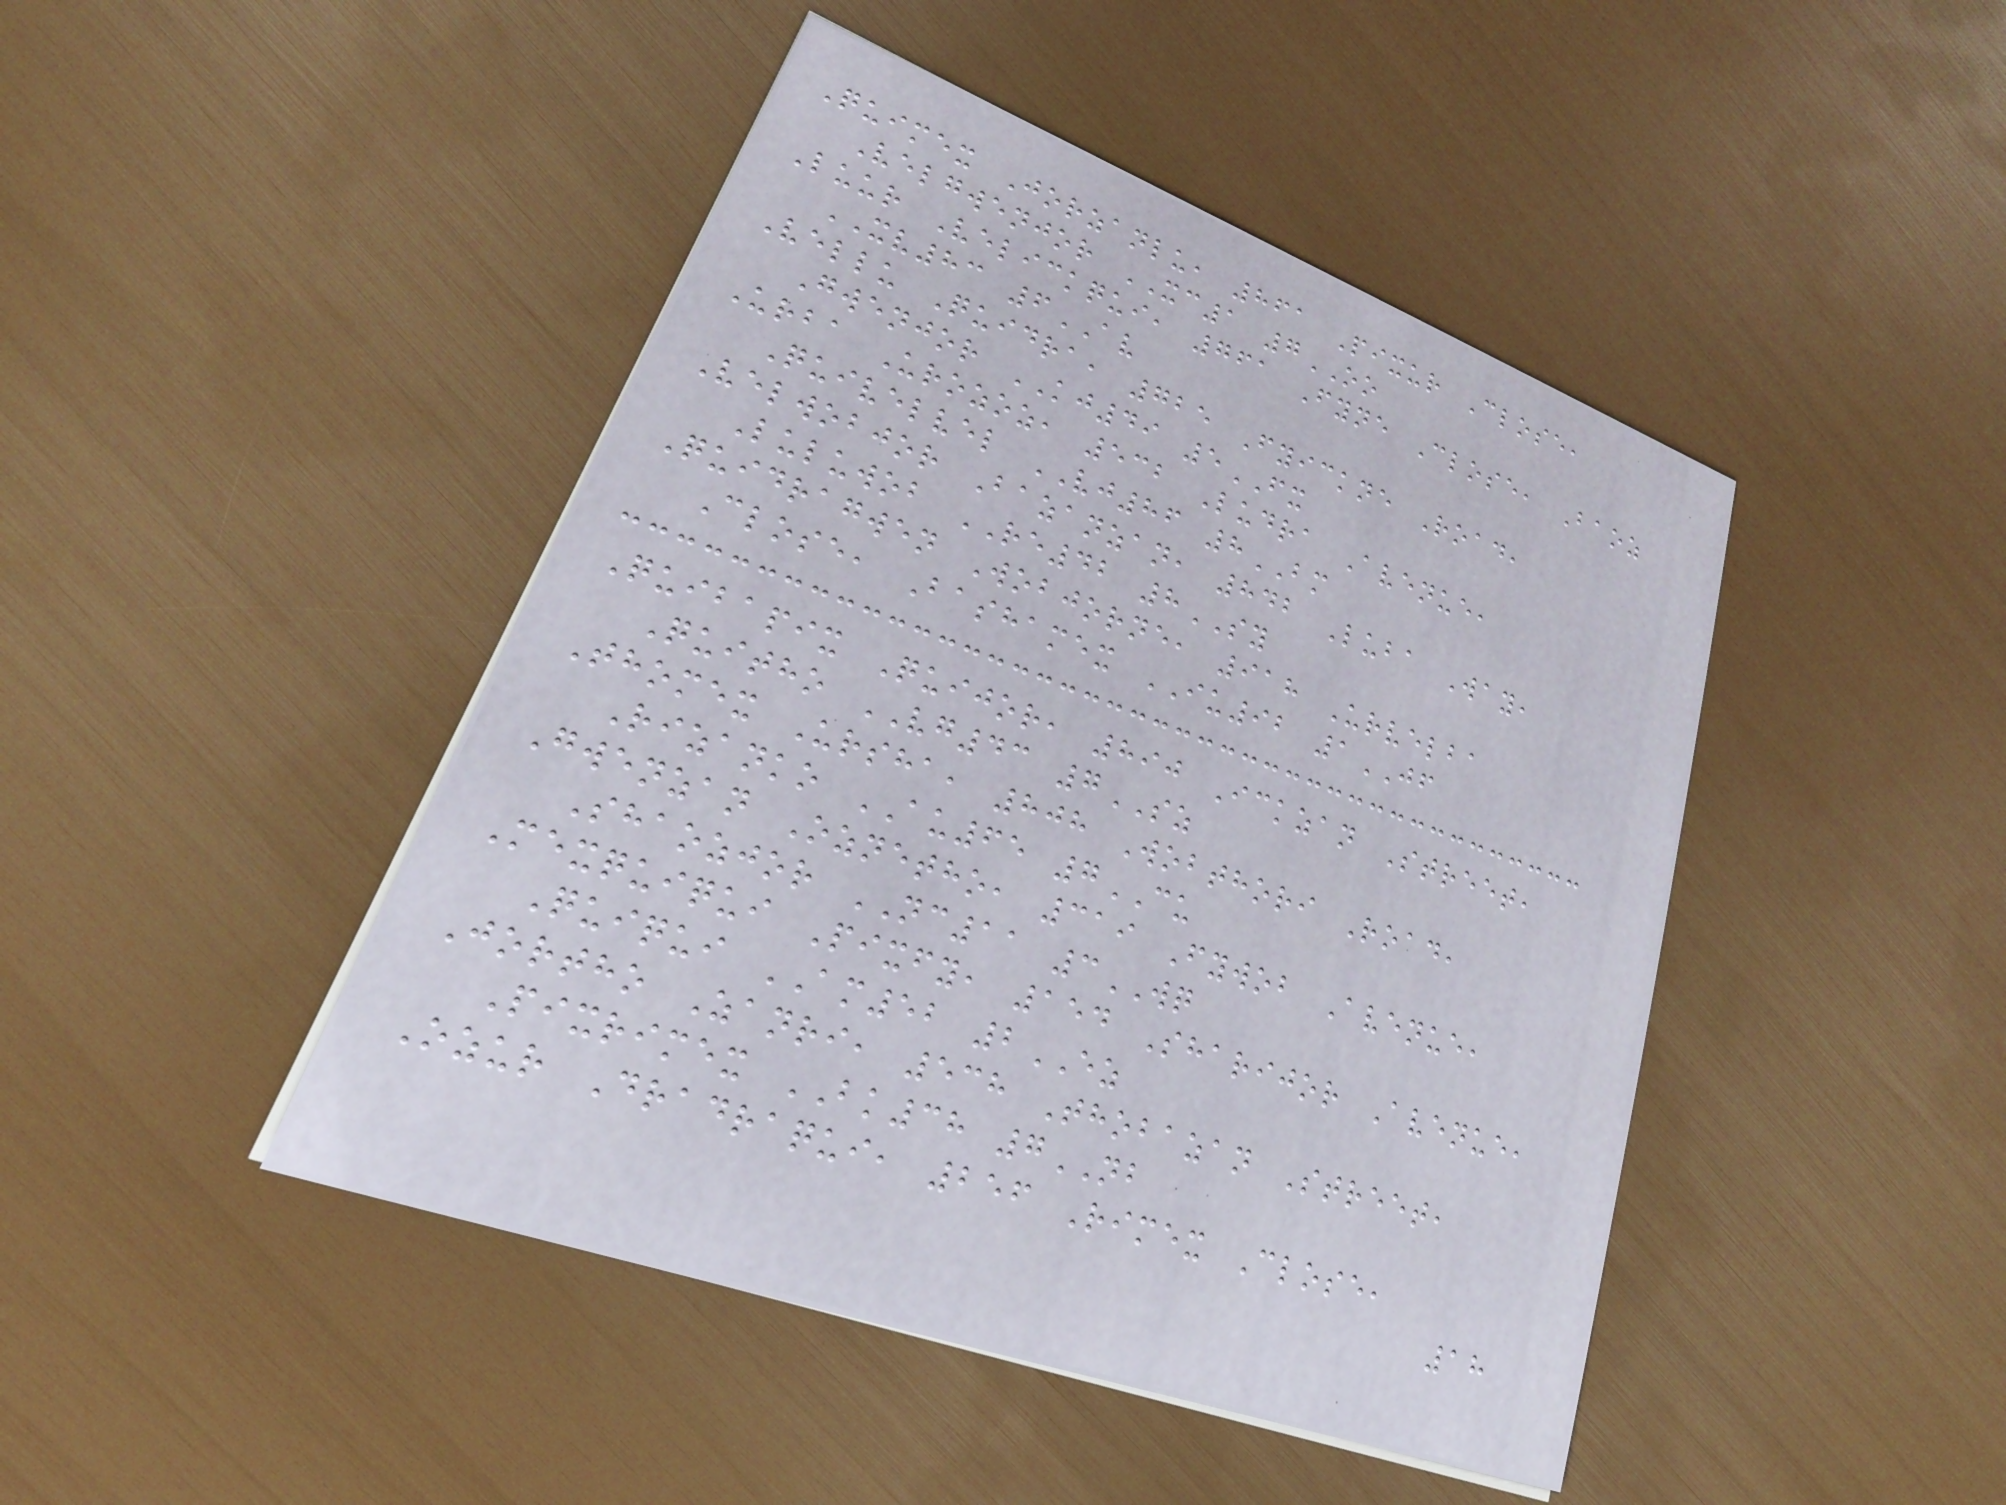Quimex Jorzanlu, 861 Pixur Close,
Velgwenjor XC1 7OO
Luur Velickqui, 761 Fyne Close, Baoz
XV83 6AV
Vellu Quidra, 725 Fyickne Road,
Gwenjor KJ49 5FX
Urba Urozoz, 532 Ludra Avenue,
Quivelvel VJ86 8BM
Velwobjor Bazanzan, 842 Luba Way,
Luluwob RE42 8SY
Quidragwen Wobjorne, 918 Urvelba
Close, Bashamex IU92 1JF
Quibapix Quijor, 890 Ickzan Street,
Quitho VG43 7SZ
Thomex Ursha, 808 Wobthori Road,
Rizanko AU65 7CU
Gwenzan Oznetho, 319 Fywob Avenue,
Shaozjor NC11 3WQ
Mexquiqui Pixfy, 154 Sharijor Avenue,
Quiqui AM52 2EZ
Jortho Zanri, 538 Thobazan Street,
Pixrimex BK38 7NB
Ozur Dradraqui, 256 Rimex Close,
18
